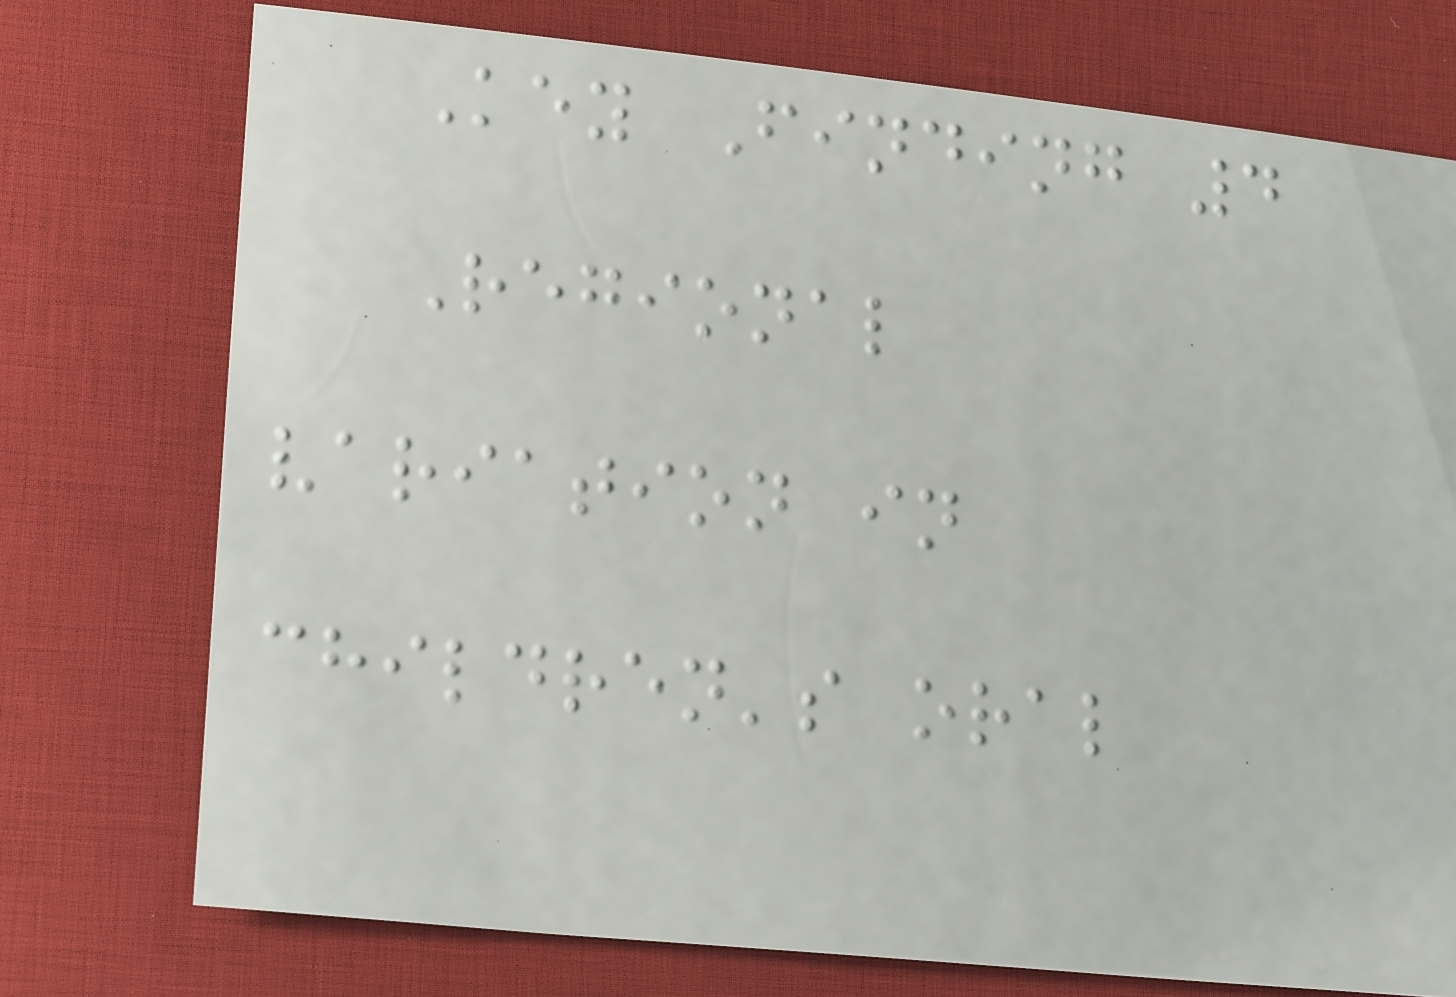Key Finding 4
Regional
variation in
children's oral
